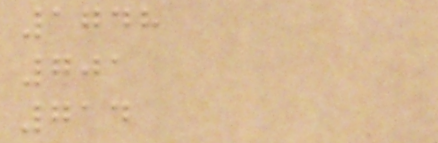1748
701
714
